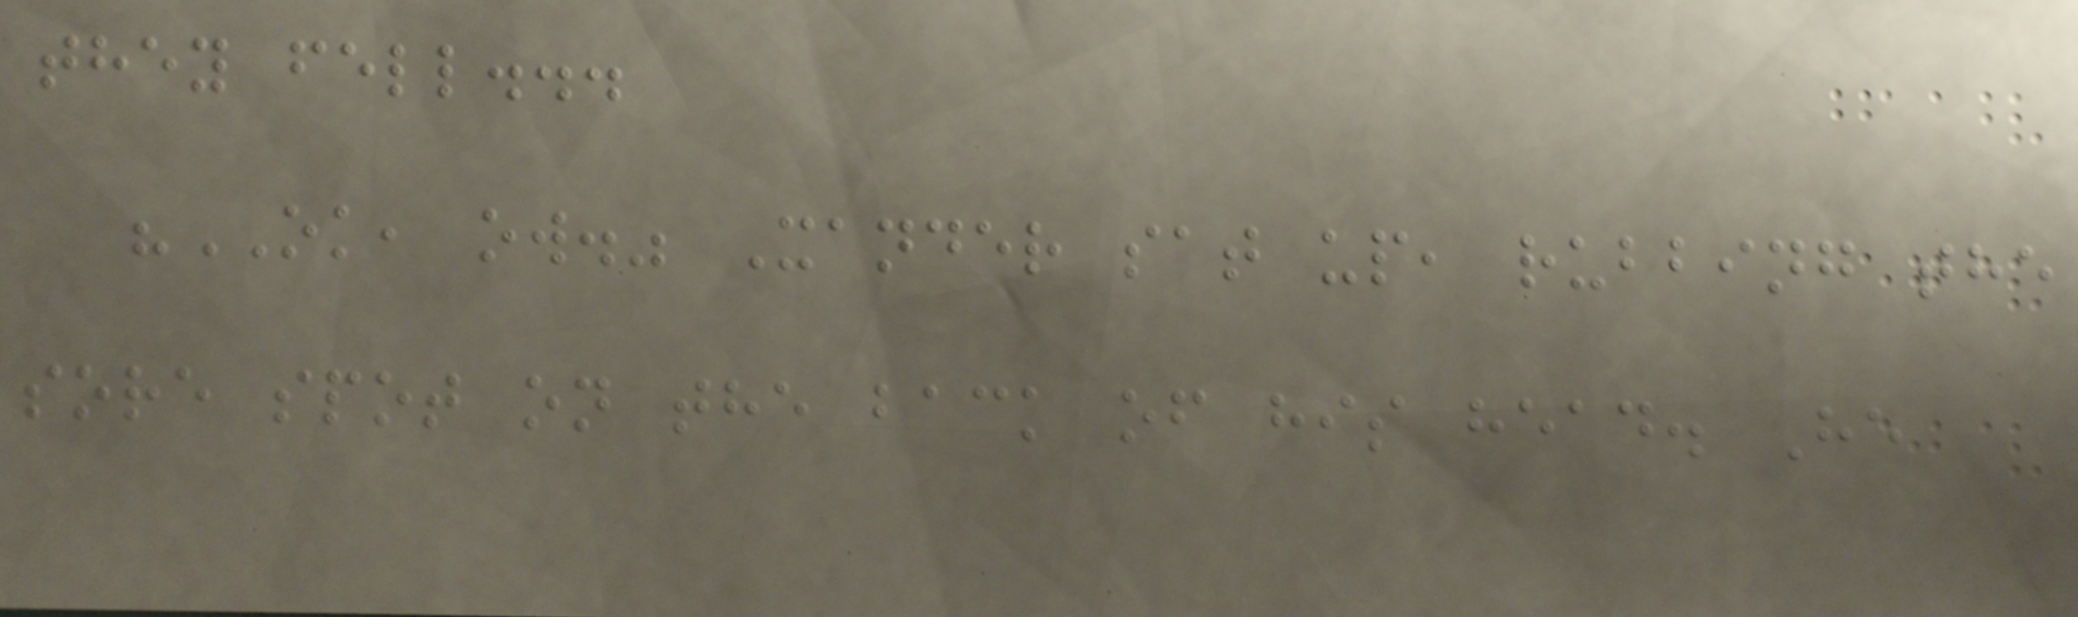they fell...
"OK, ow." Xander sat up, rubbing the
sore spot on the back of his head. He
